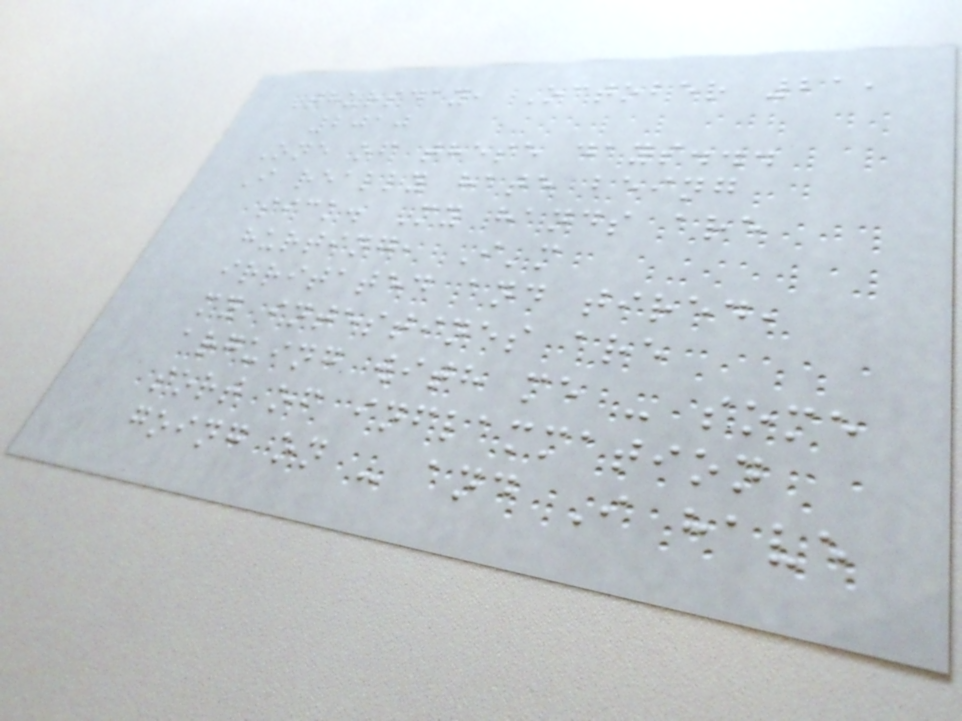Thursday, October 21,
2010
One of these days...
I really hate being
sick. My hands are
hurting, I'm
irritated and tired,
my intestines are
arguing with me - some
sort of inflammation
going on - and I have
